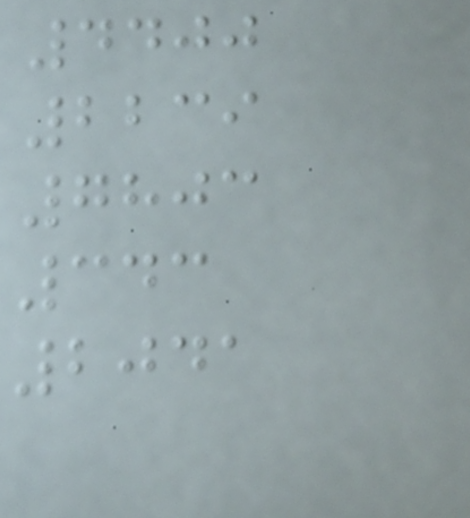4400
2239
7803
343
2041
